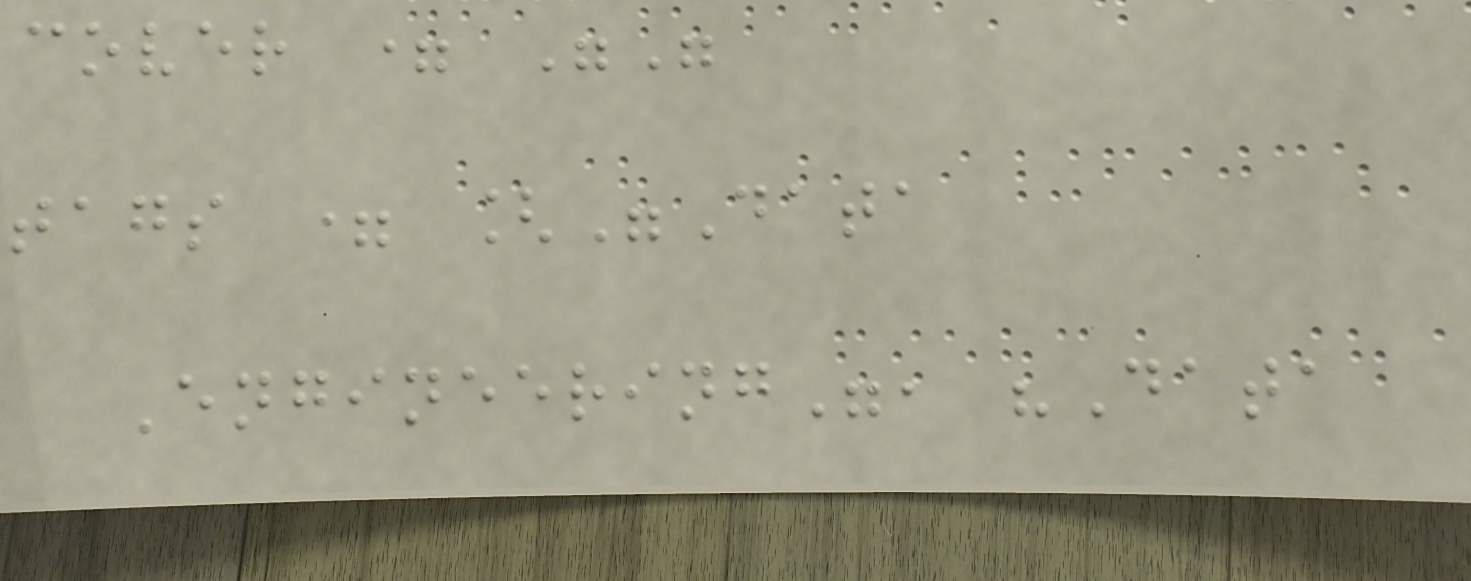cover = ""
tags = ["Data
Engineering", "Data
